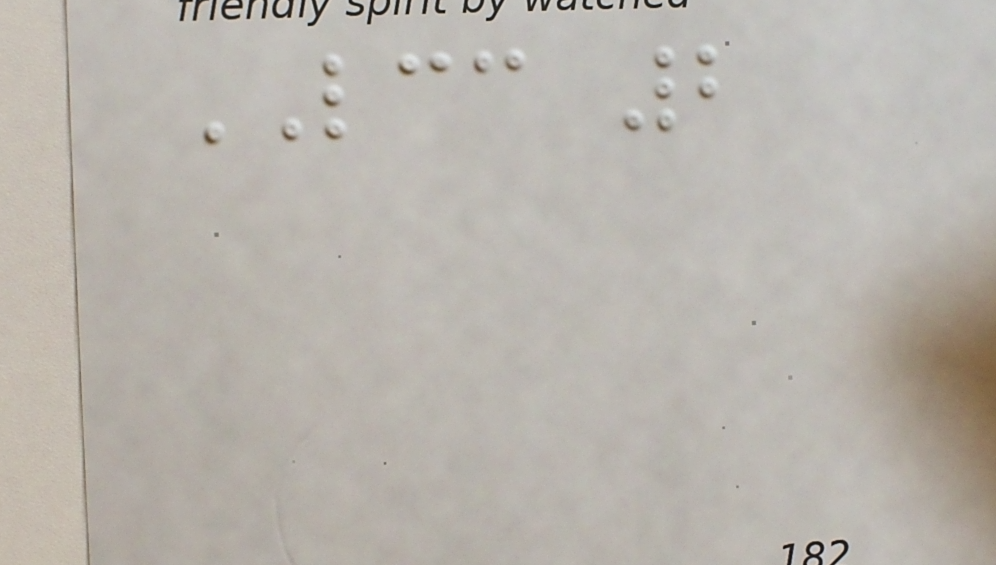LCC 2
